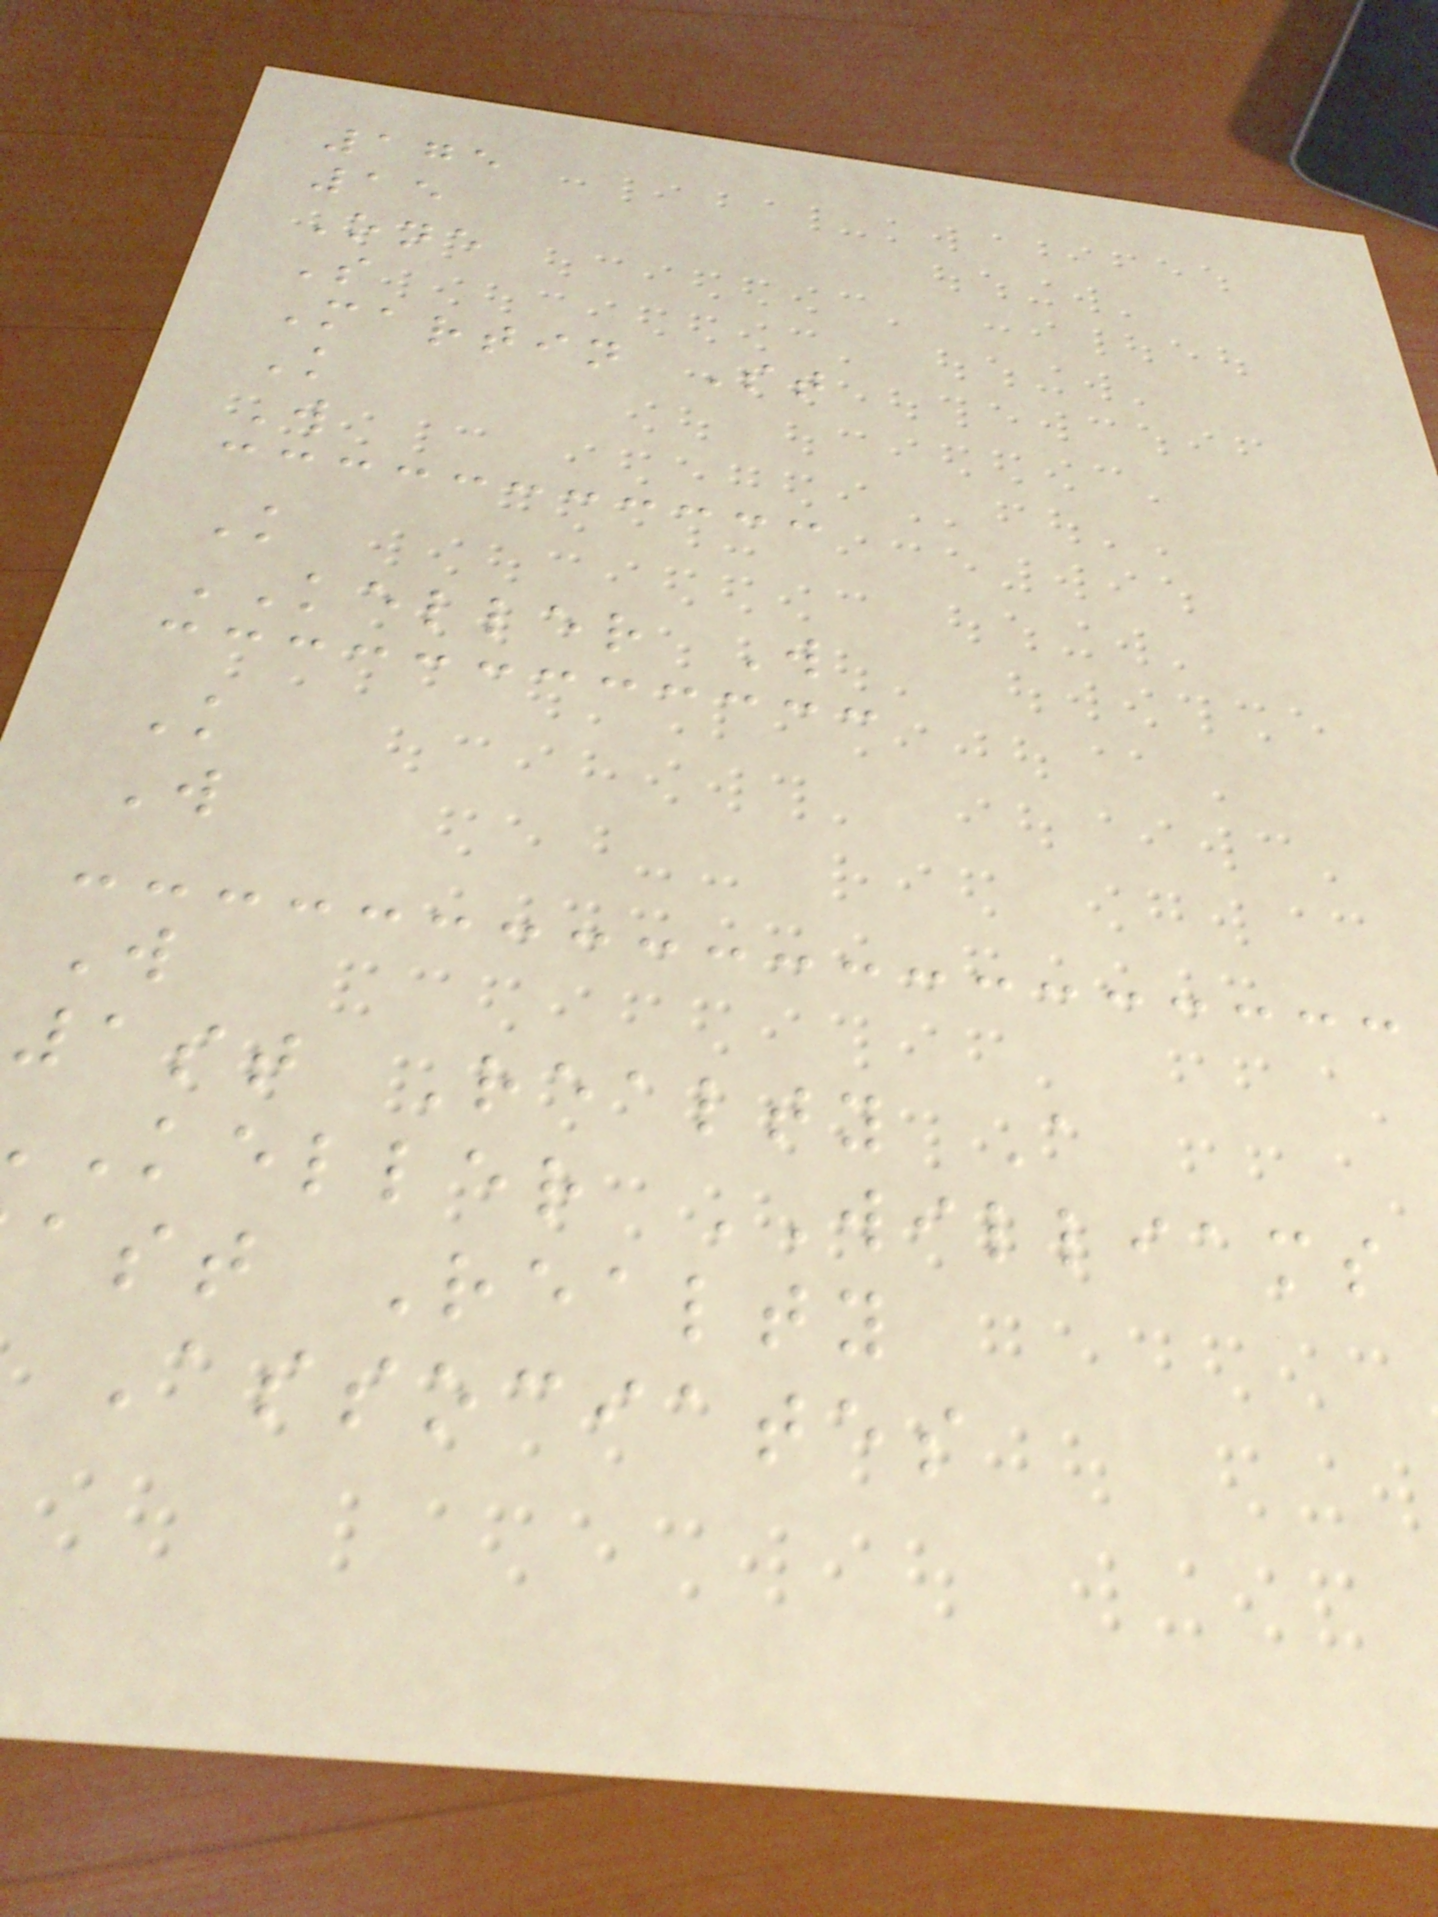175
15
One
S
Martin St
K
W
K
KELLER W
K
W
W
1st Realty A
keller WILLIAMS
ast Realty
Associates
